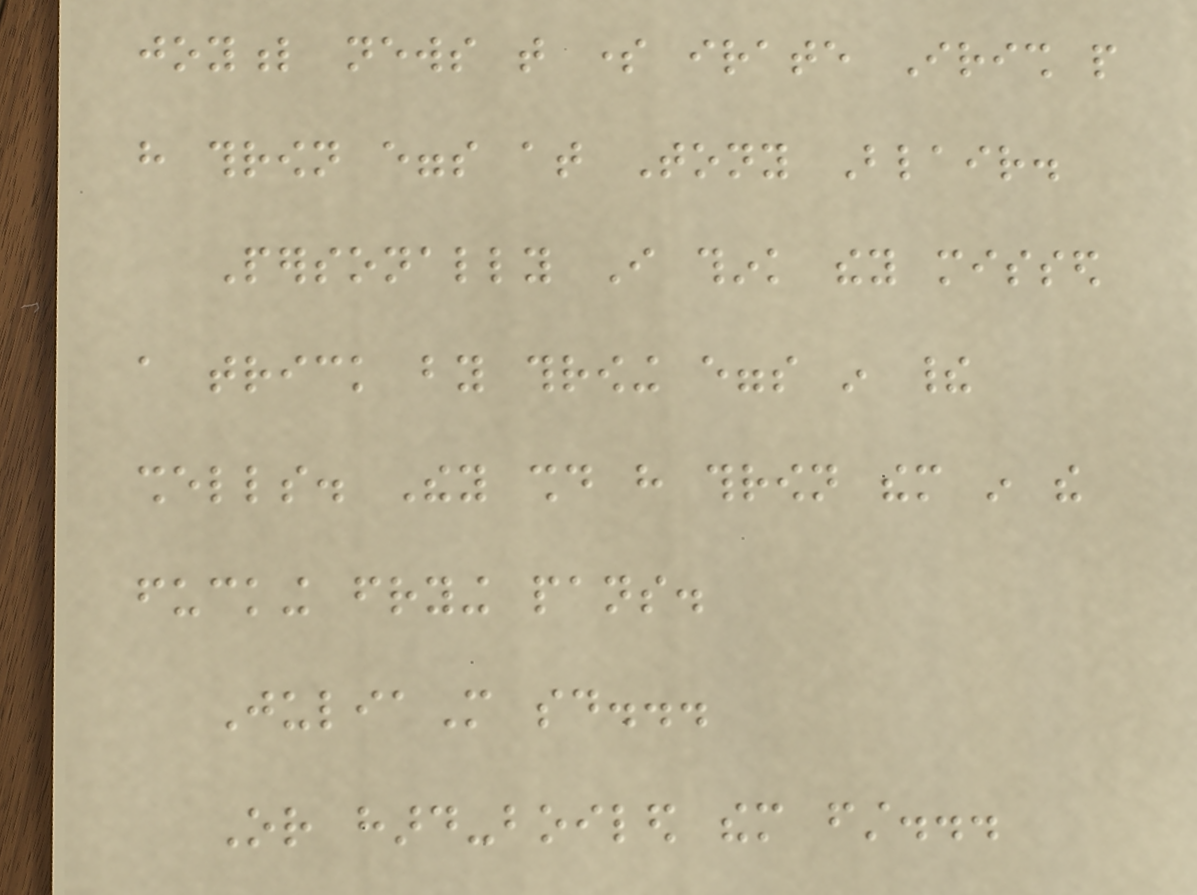joyful news that some irate Irish people
have thrown eggs at Tony Blair.
Personally I think they missed
a trick by throwing eggs in their
shells. They should have thrown them in the
fucking frying pans.
JuliaM said...
Or hard-boiled them first...
